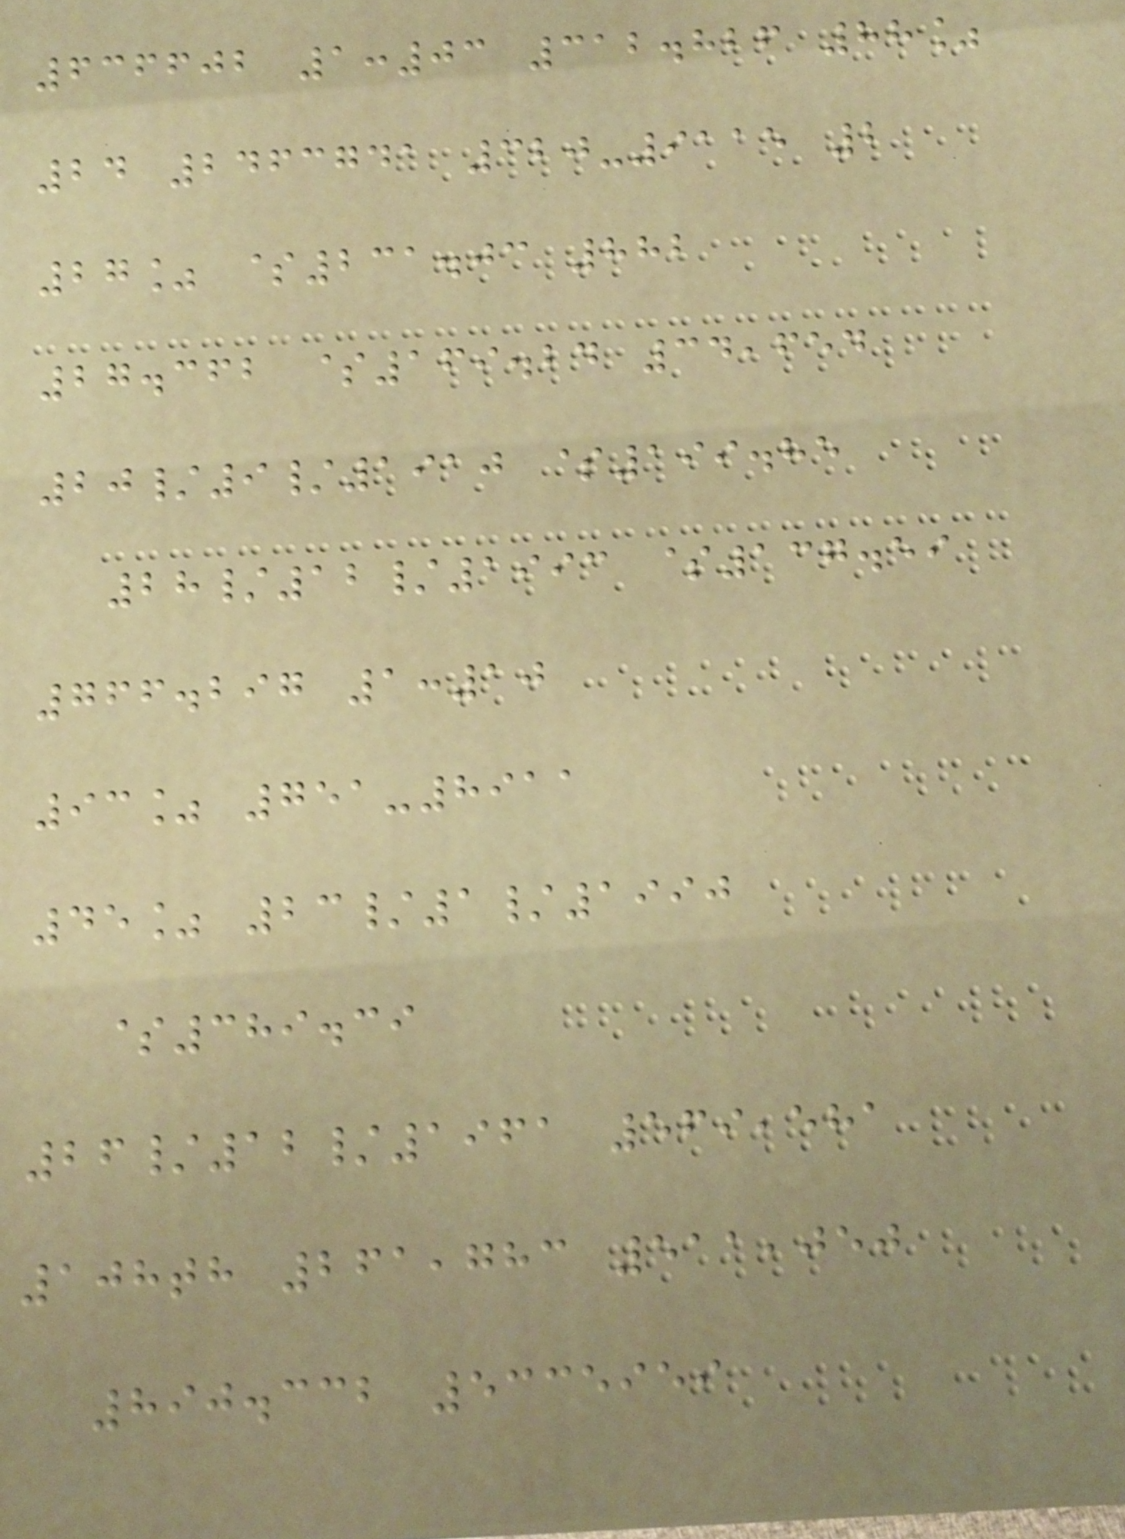636602 1:03 312.826 88%
24 2463741 320-9115 2
27% $231.03 882
27.362 $169.24 34,654
20/9/1910 $199.85
28/12/1993 $137.59
766.297 1:10
93% 751-8911
45% 23/1/1990
$389.39
26/12/1961 569,581
108th 261,783 511,050
890.332 5335959
